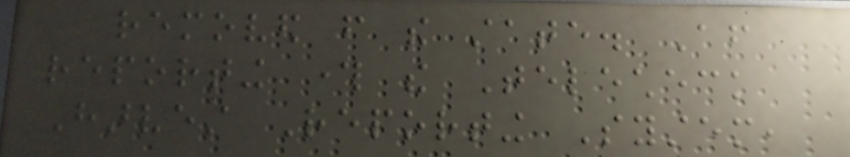removed from the state. After
reporting through the Telecheck
Harvest Reporting System,
